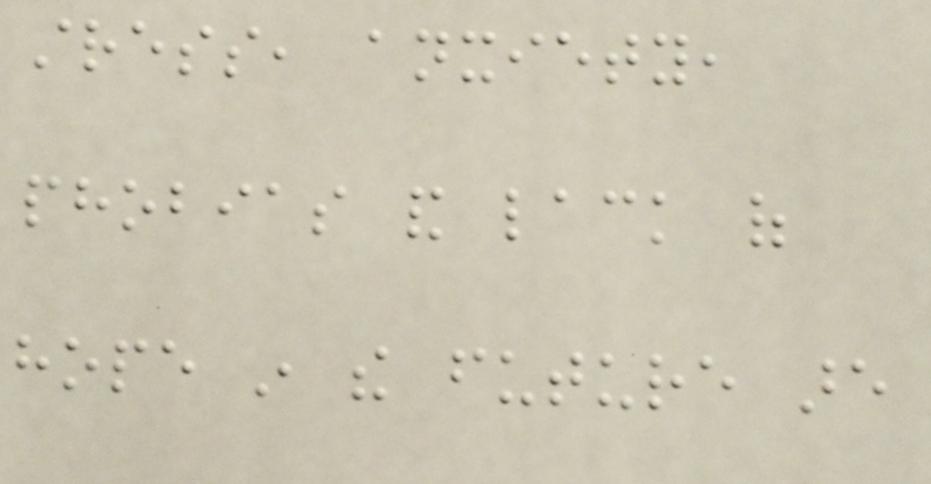stress, anxiety,
phobias and lack of
hope in the future are
